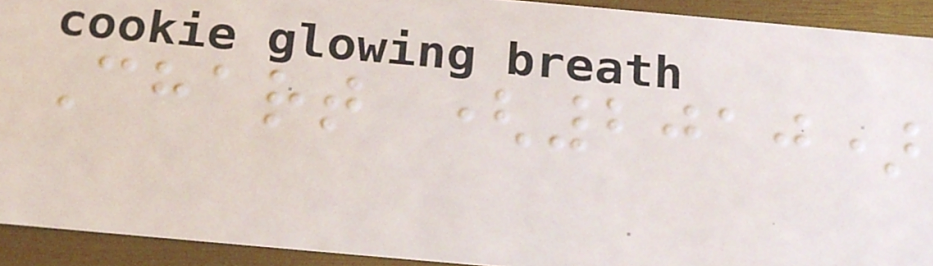Chart (2010)
